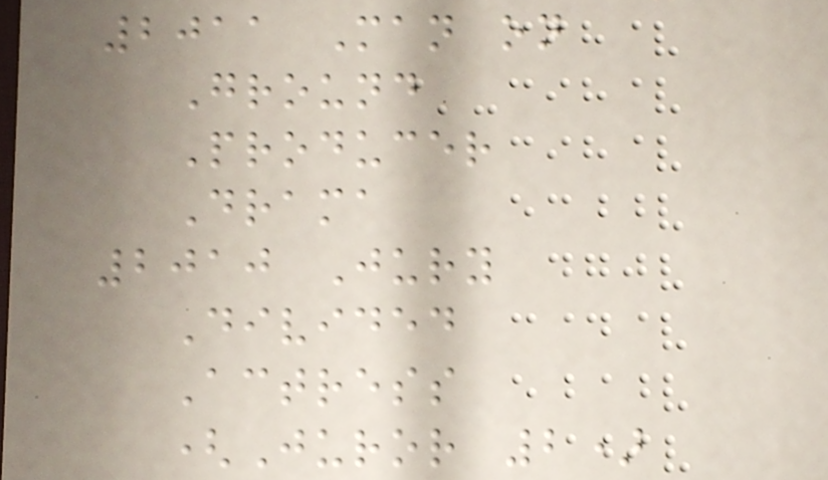2011 Man on
Ground
Producer
Drama
2010 Jury
Divided
Actress
(Juror 2)
